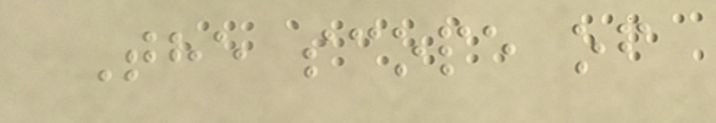The scope of
